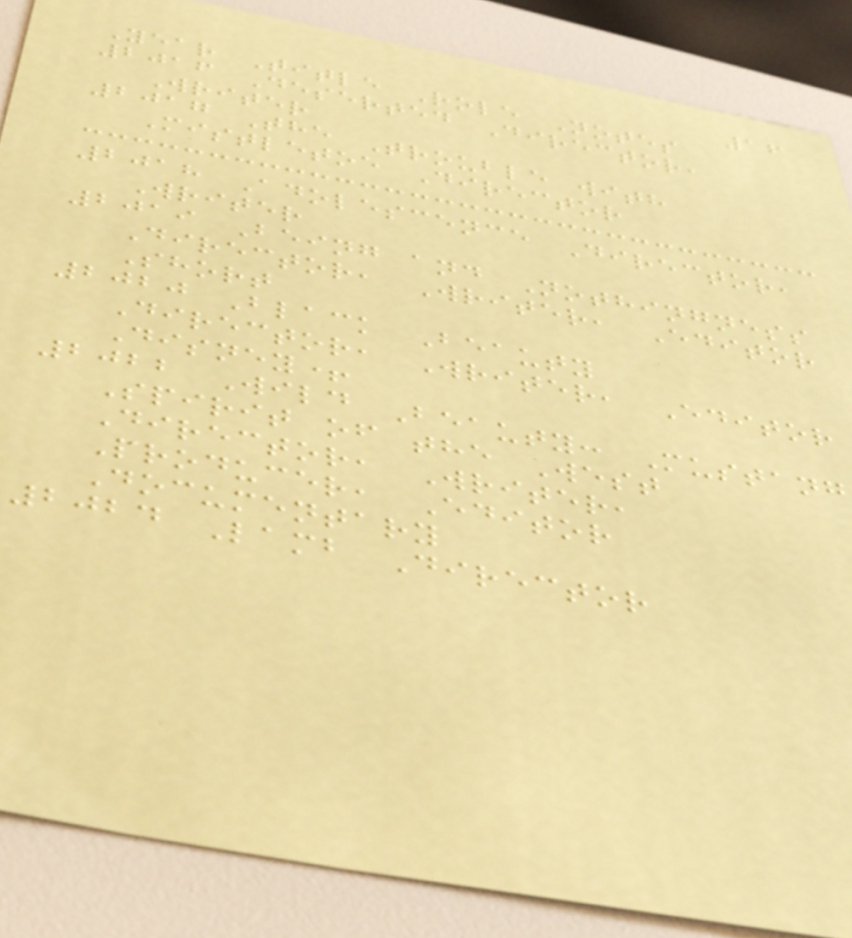16
Year Title Role Notes
2016 Deserted Director,
Writer
2017 The Trouble with
Mistletoe Director
2018 Adolescence Director,
Writer
2019 Being and Nothingness
Director, Writer, Editor
Short
2020 Black Beauty
Director, Writer, Editor
Disney+
2022 Wild Beauty: Mustang
Spirit of the West
Director, Writer,
Producer, Editor
Documentary
2024 Lamb Director
